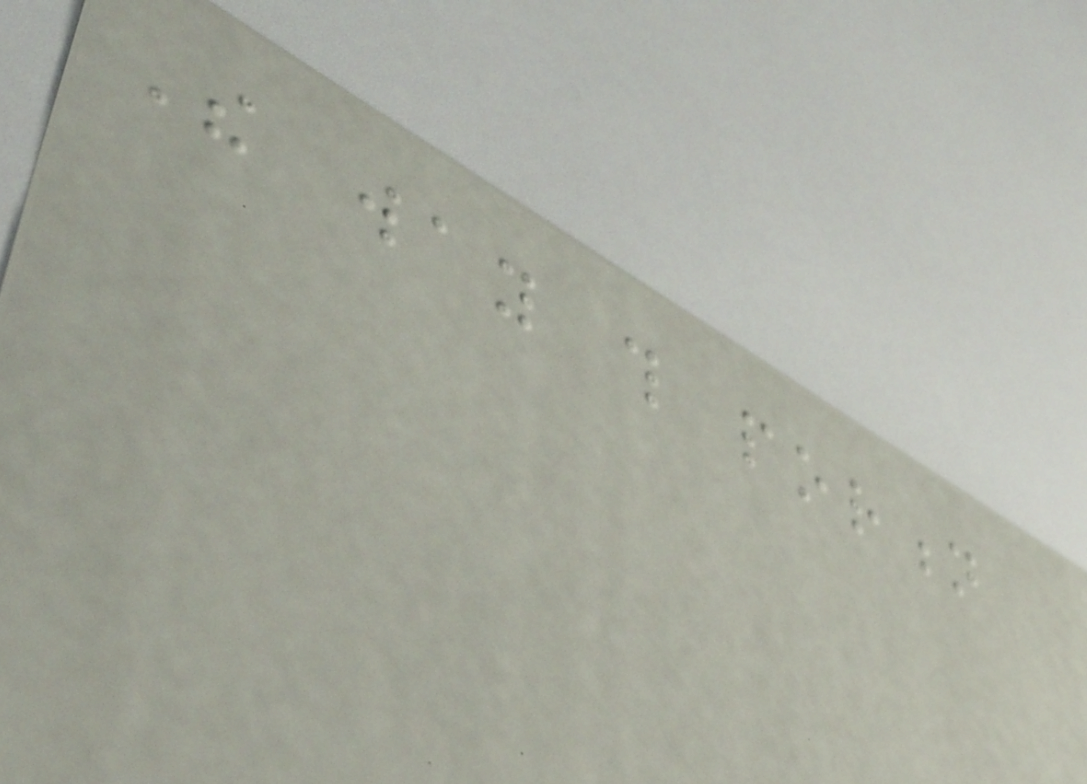The way this portion
